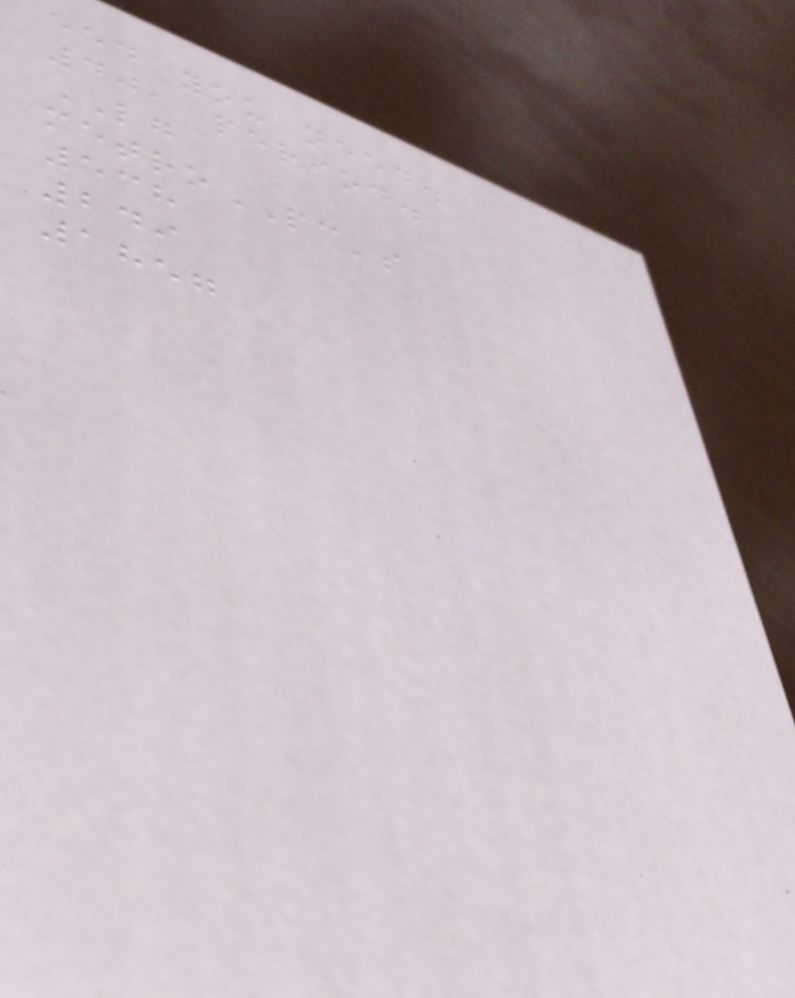eed you need.
40, period.
LG
metroPC's
538
249
1857
